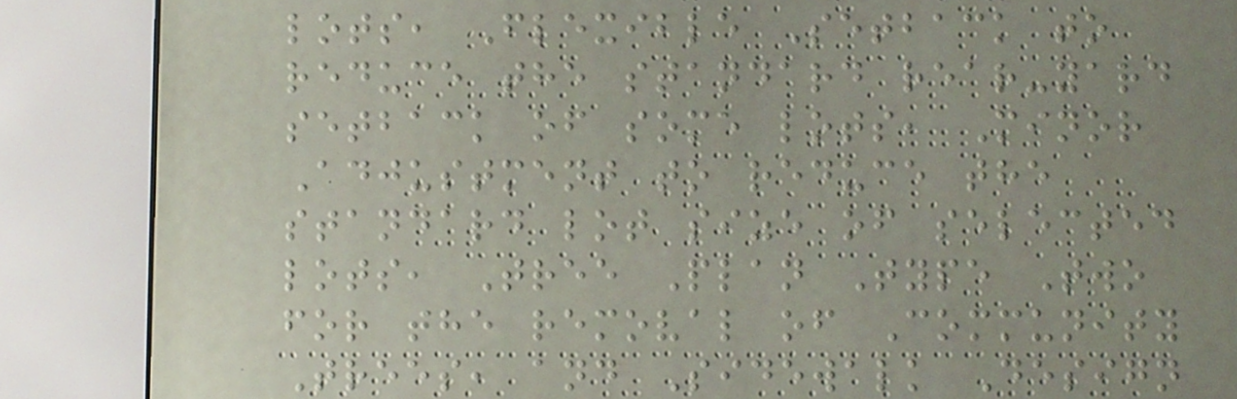lots, Flexible Setback to
reduce the standard rear-yard
setback of some lots, Minor
Adjustment to reduce the
standard lot size of selected
lots, Tree Plan Type Two
for the removal of Community
Trees, and Sidewalk Design
